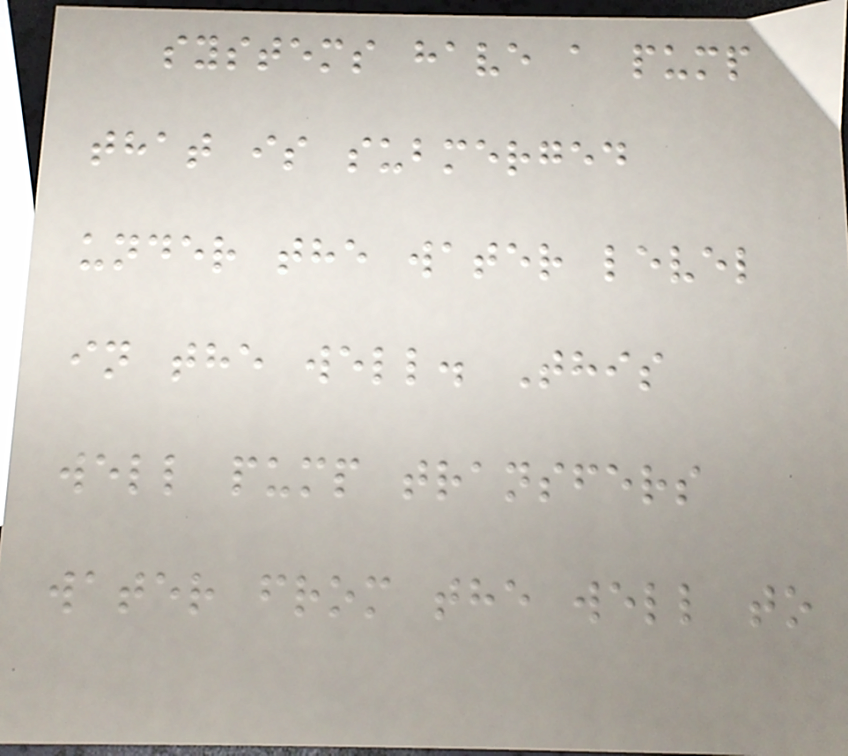systems have a pump
that is submerged
under the water level
in the well. This
well pump transfers
water from the well to
